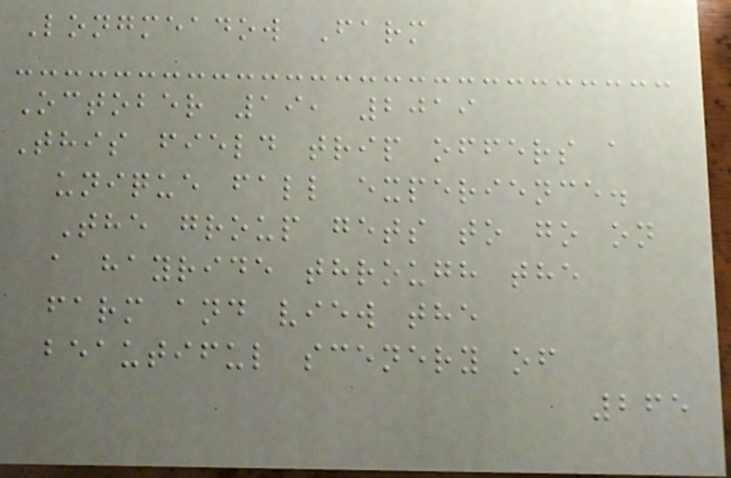Longmeadow Farm
October 19, 2019
This field trip offers a
unique fall experience.
The group gets to go on
a hayride through the
farm and view the
beautiful scenery of
265
